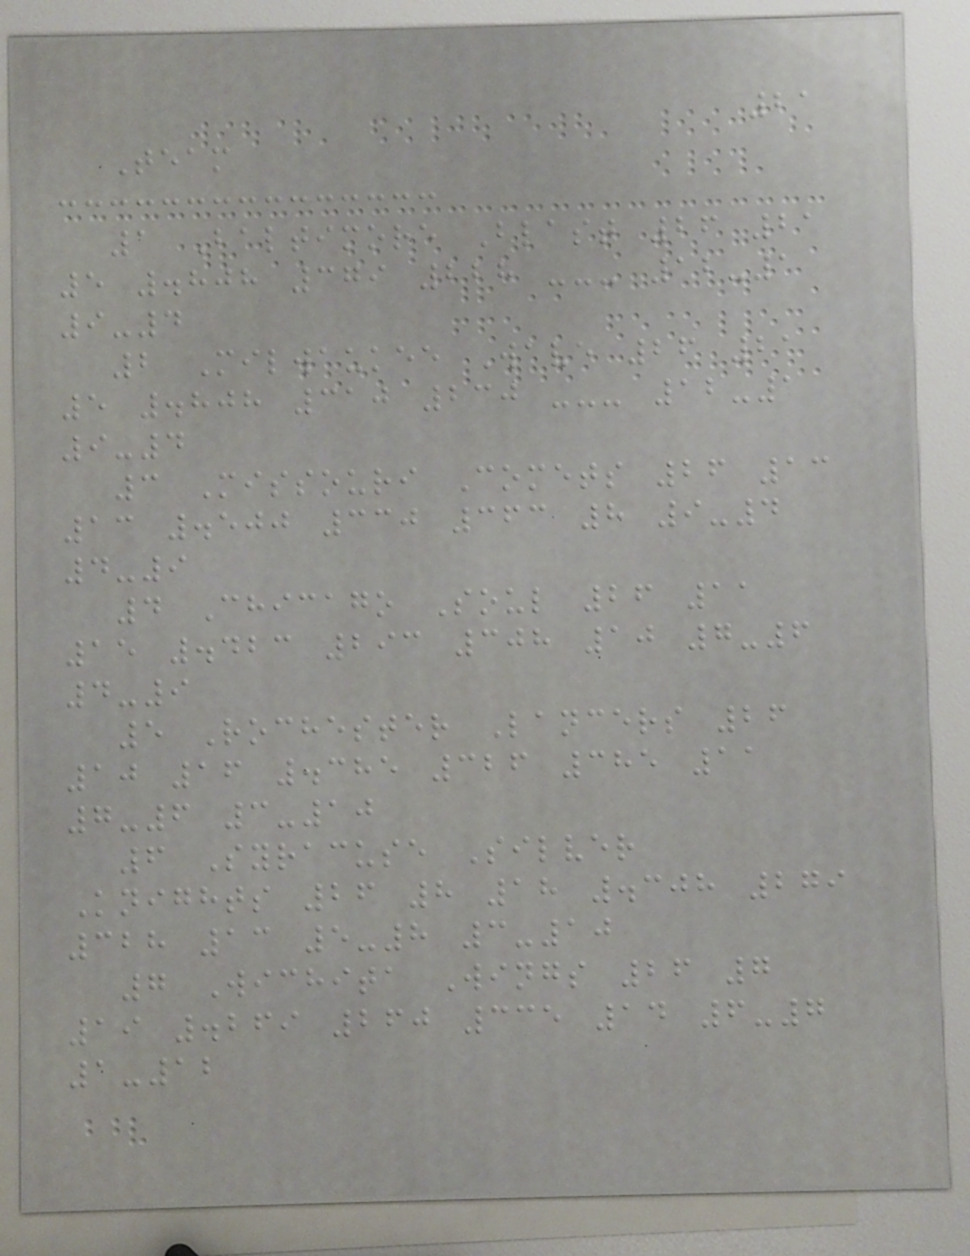21
Team
1 Baltimore Blast 26 21
5 .808 379 228 --- 12-1
9-4
2 Milwaukee Wave 26 21
5 .808 310 230 --- 12-1
9-4
3 Missouri Comets 26 13
13 .500 330 363 8 9-4
4-9
4 Chicago Soul 26 11
15 .423 293 308 10 7-6
4-9
5 Rochester Lancers 26
10 16 .385 326 385 11
7-6 3-10
6 Syracuse Silver
Knights 26 8 18 .308 279
328 13 5-8 3-10
7 Wichita Wings 26 7
19 .269 260 335 14 6-7
1-12
